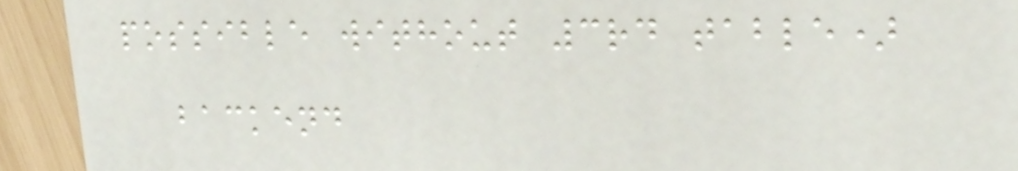possible without 3rd table)
backend
